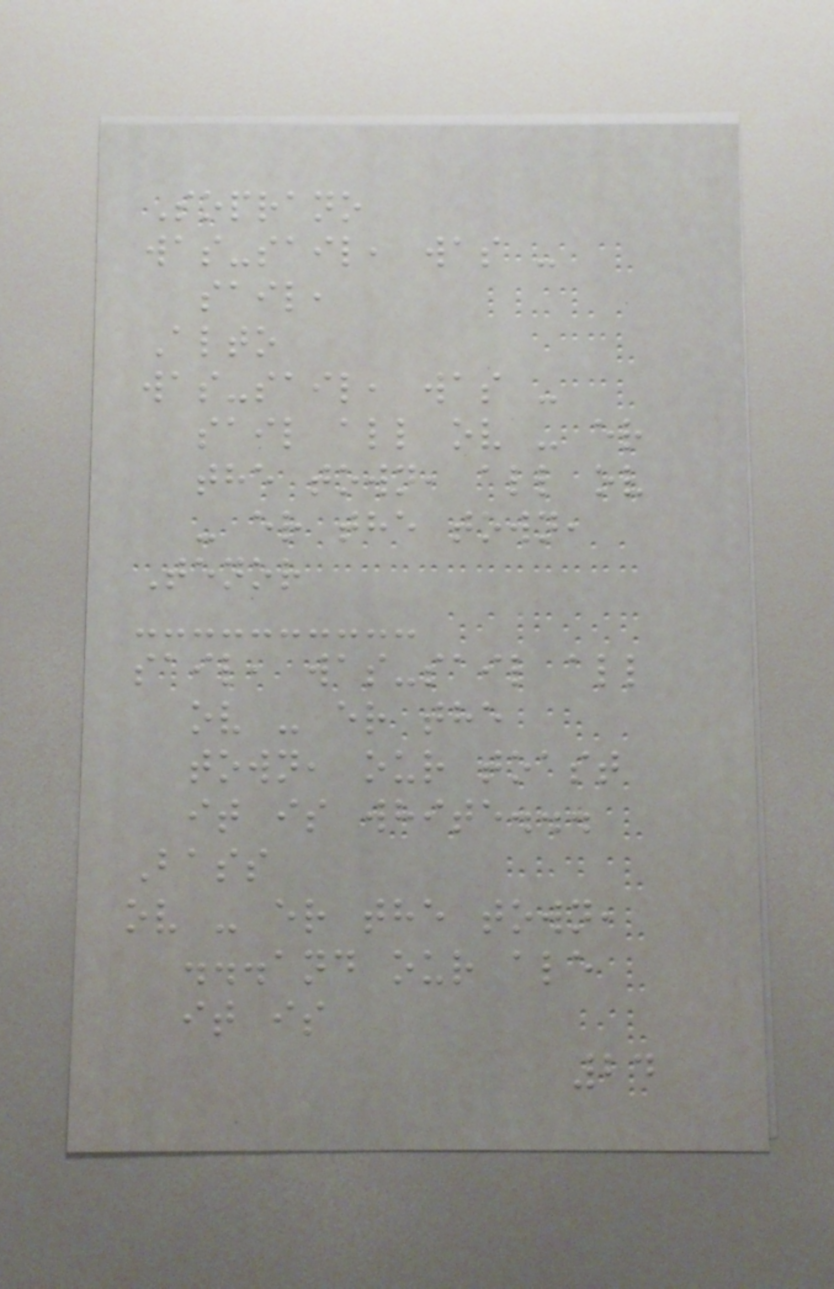Soprano
was-sail, was -
sail,
Alto
was-sail, was -
sail all ov - er
the town, all ov
- er the town,
Tenor
sail, was-sail all
ov - er the
town, our toast
it is white...
Bass
ov - er the town,
...and our ale
it is
24
